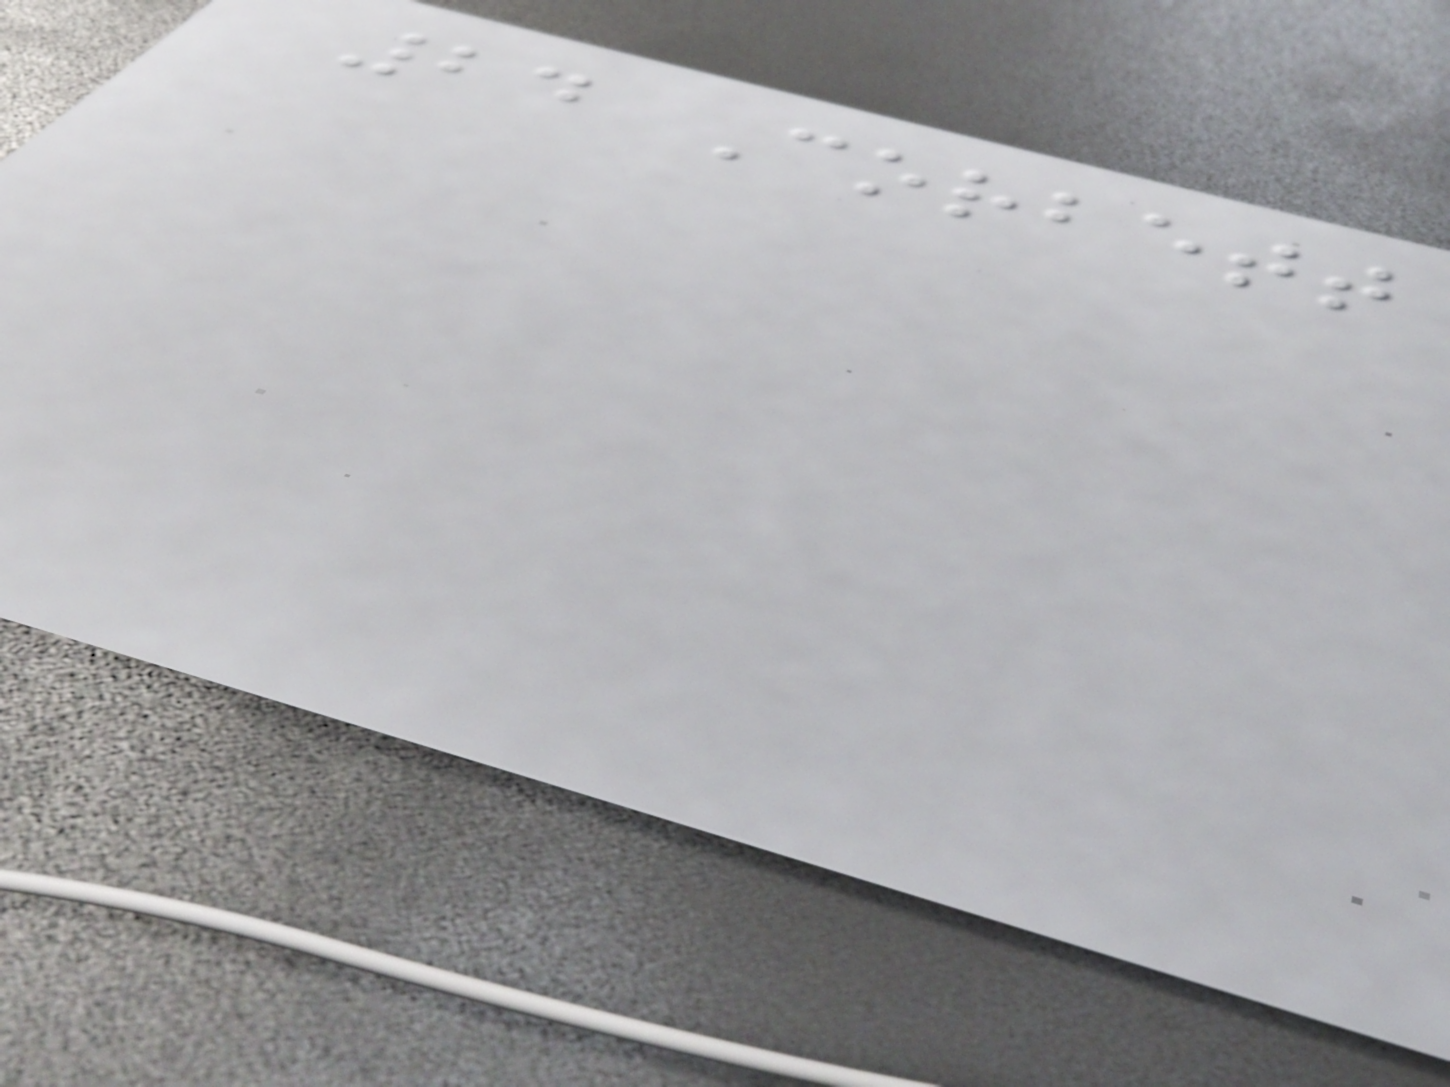24 Corbett
